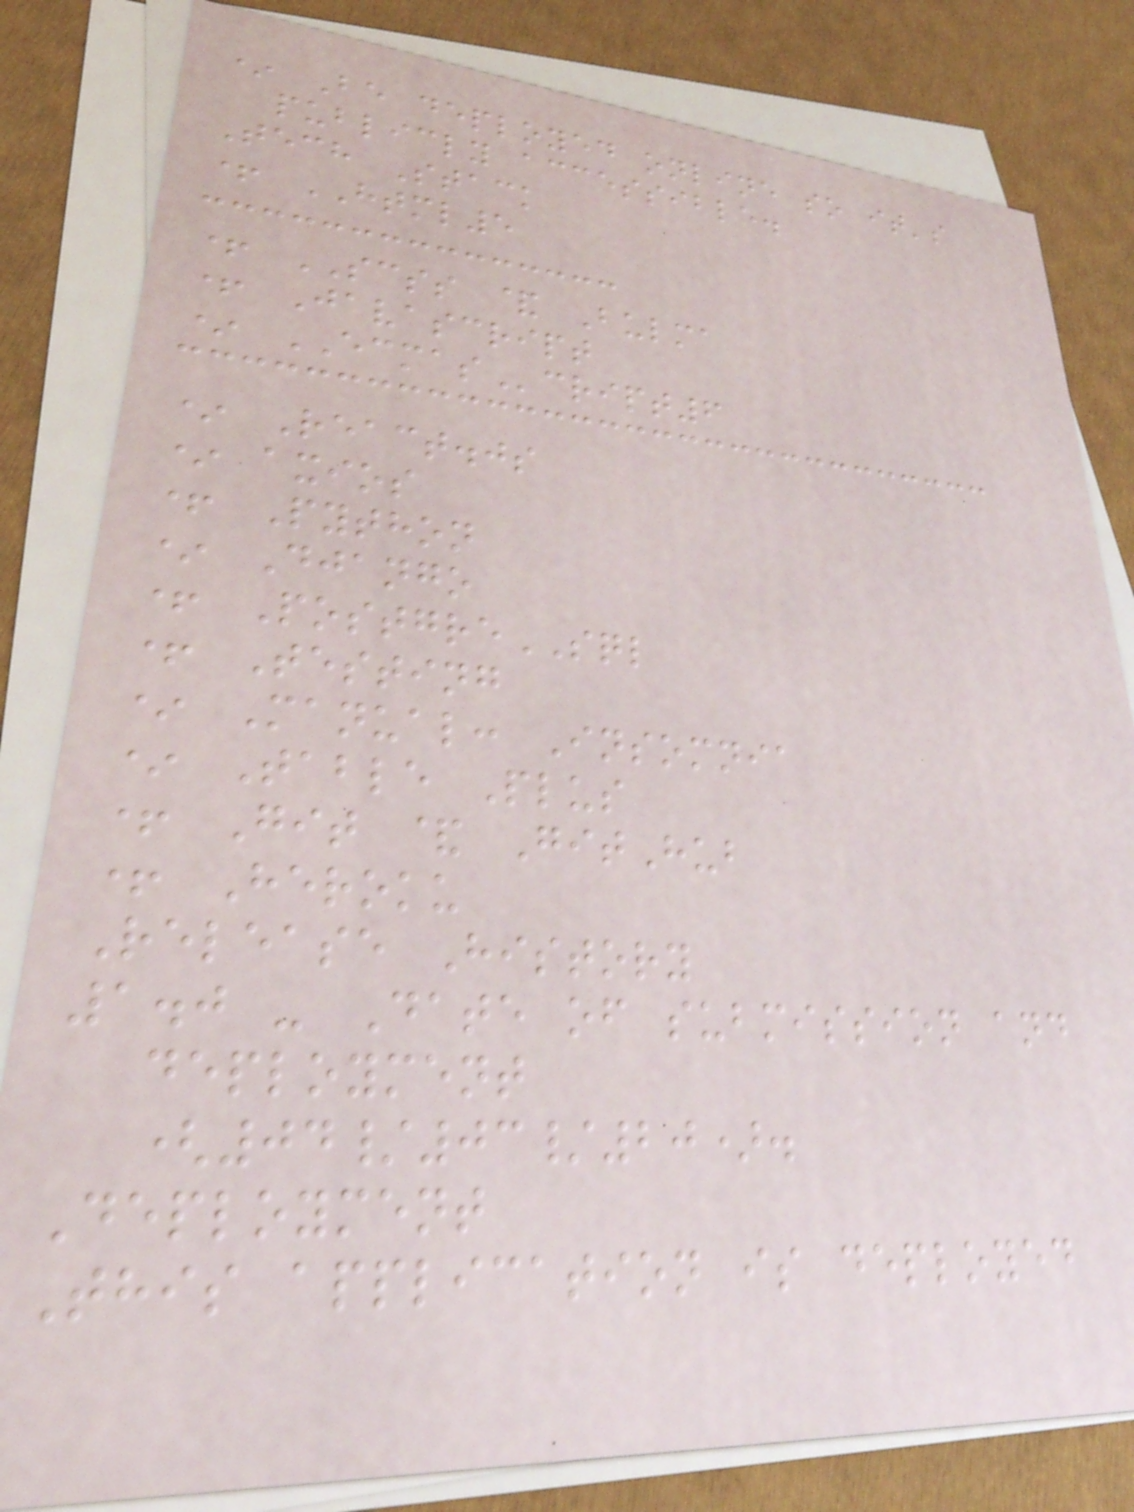* Be deployed online so it's
publicly accessible.
Tech Stack
+ HTML5
+ SCSS & Bulma
+ Javascript
* ECMAScript6
* React.js
* axios
+ Python
* Django
+ PostgreSQL
+ Testing
* Manual: Insomnia
* Table Plus
+ Git & GitHub
+ Heroku
Release History
1.0 - Date of submission and
deployment
(04/03/20).
Deployment
This application is deployed
